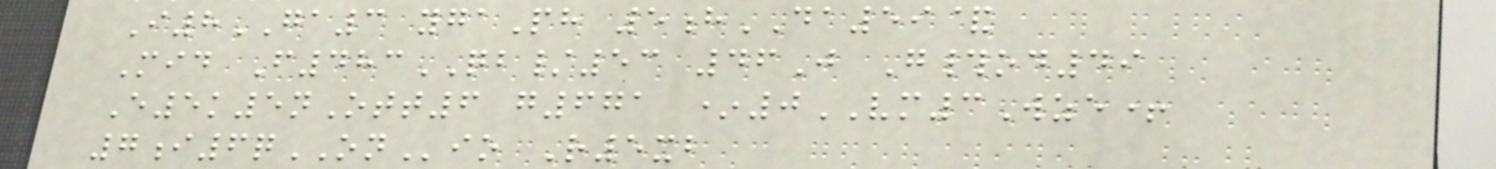I8GA3 ygaPh 5hDA59&
Mid F483QB/53 46J G#od49
E5k5nOtt6 g671 *0VM3Wze+
7i6qONio R5xb
